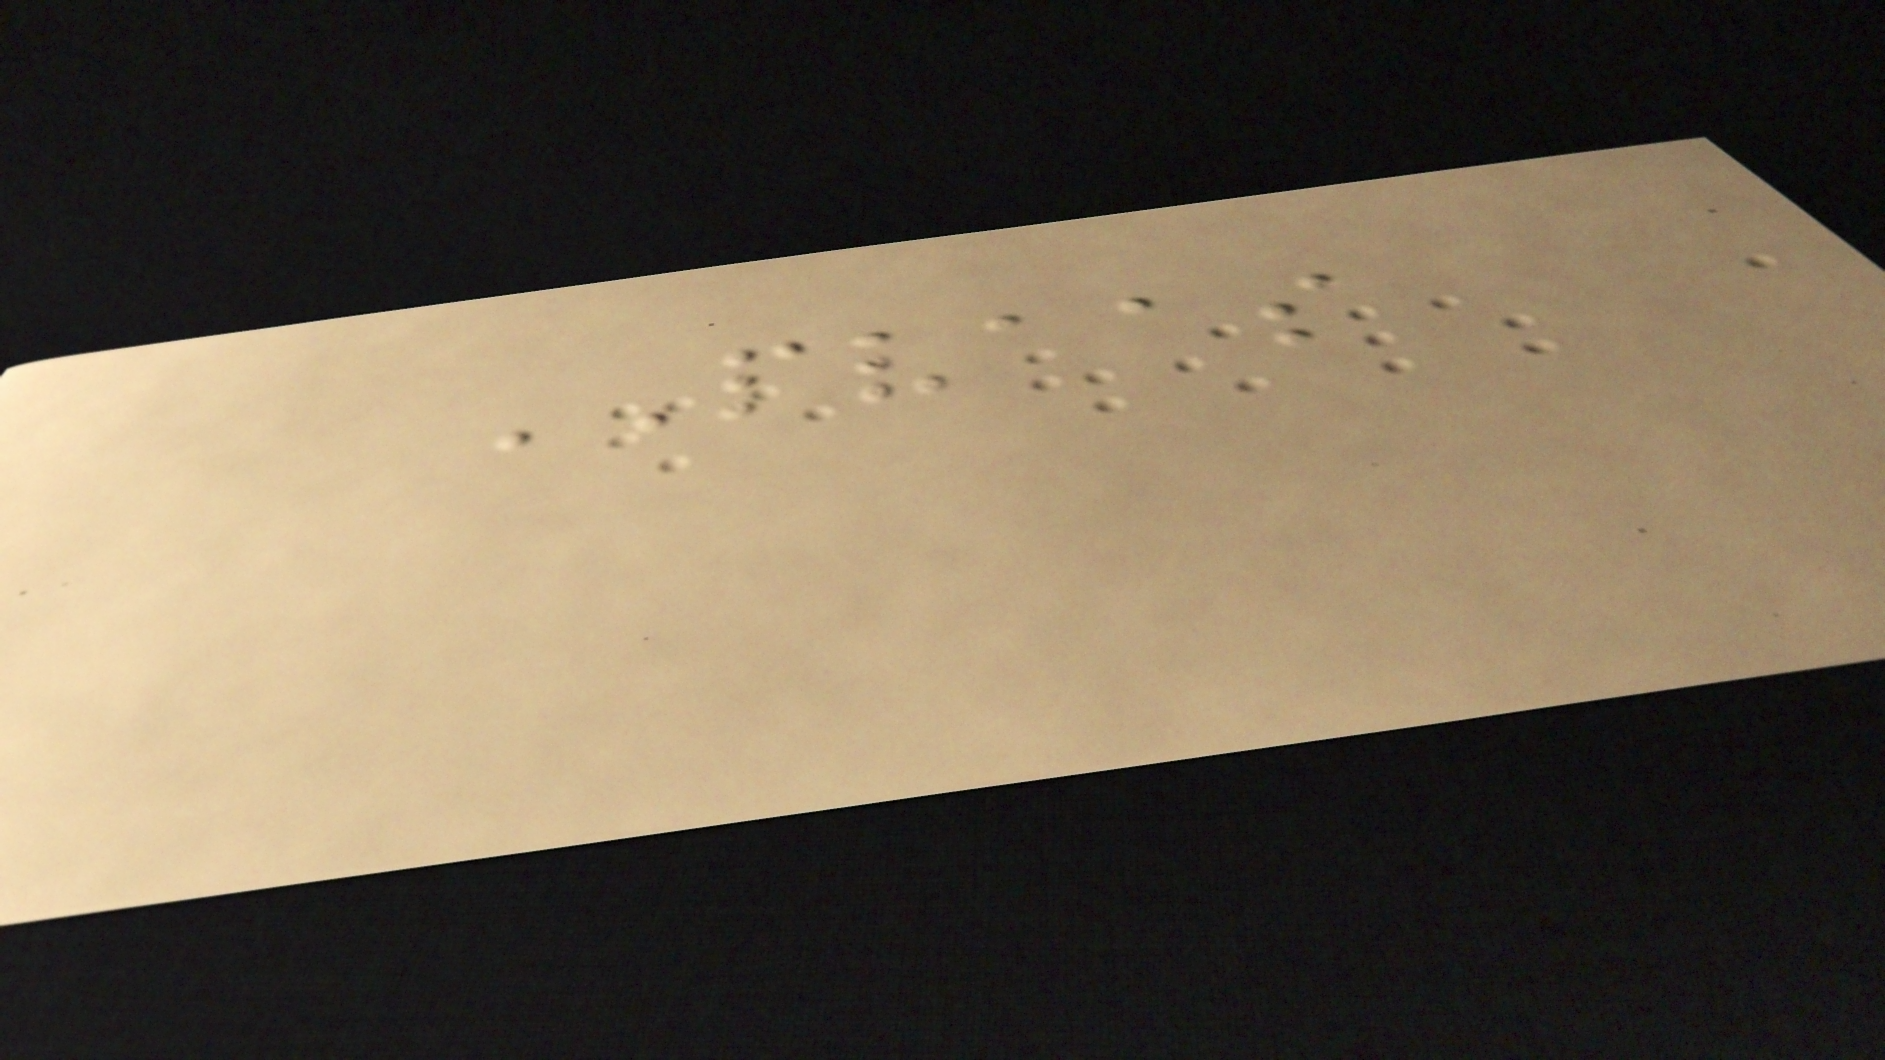PVAAS
